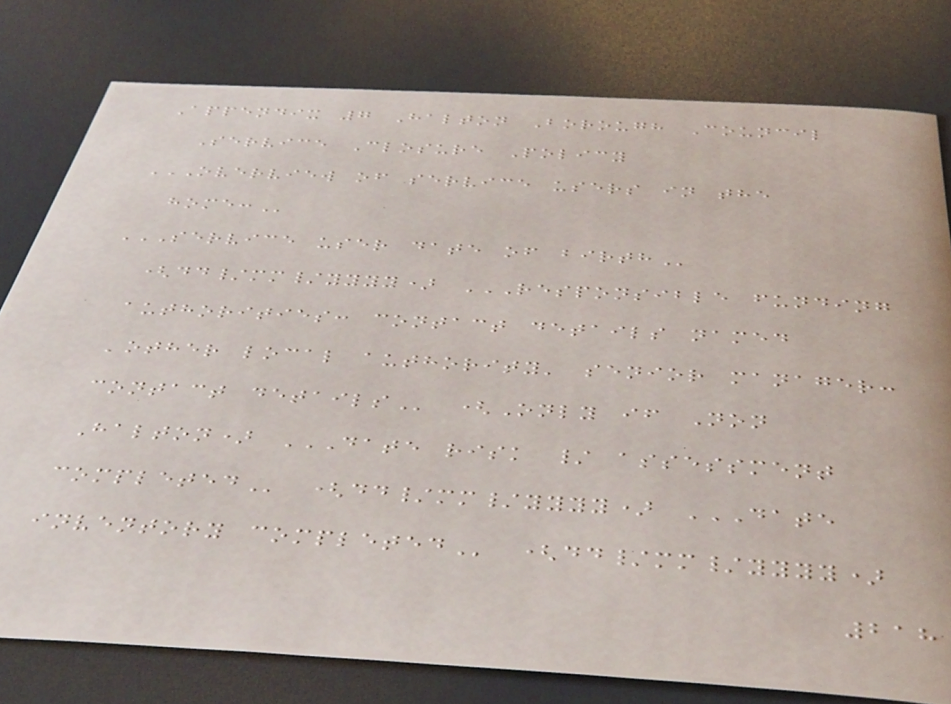Appendix 7 Halton Borough Council
Service Closure Policy
OVERVIEW OF SERVICE USERS IN THE
HOME:
SERVICE USER DATE OF BIRTH
(dd/mm/yyyy) RESPONSIBLE FUNDING
AUTHORITIES: CONTACT DETAILS NAMED
'OTHER LOCAL AUTHORITY' SENIOR MANAGER:
CONTACT DETAILS (Only if Non
Halton) DATE RISK / ASSESSMENT
COMPLETED (dd/mm/yyyy) DATE
INVENTORY COMPLETED (dd/mm/yyyy)
218
